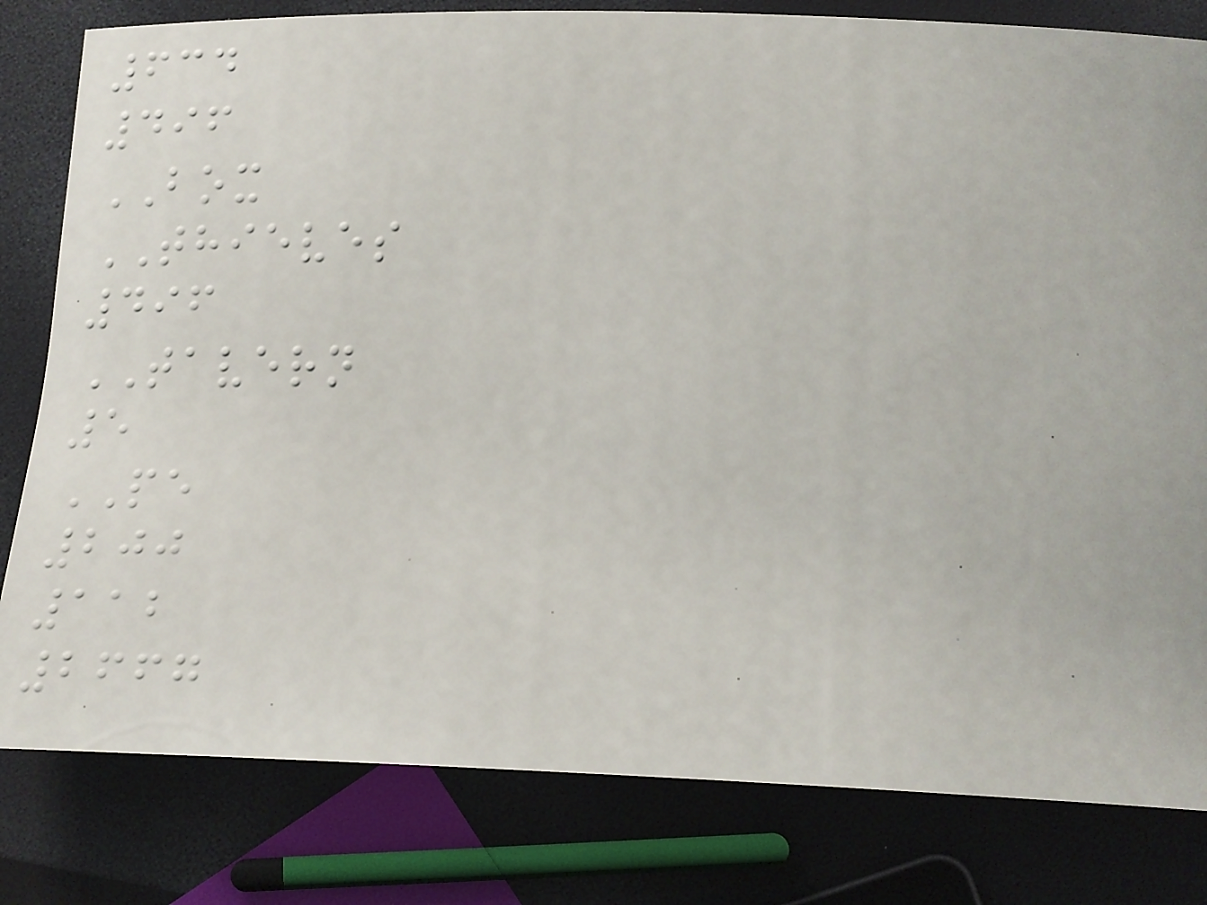634
496
BOX
THIEVES
496
TAVERN
5
PE
200
112
2667
